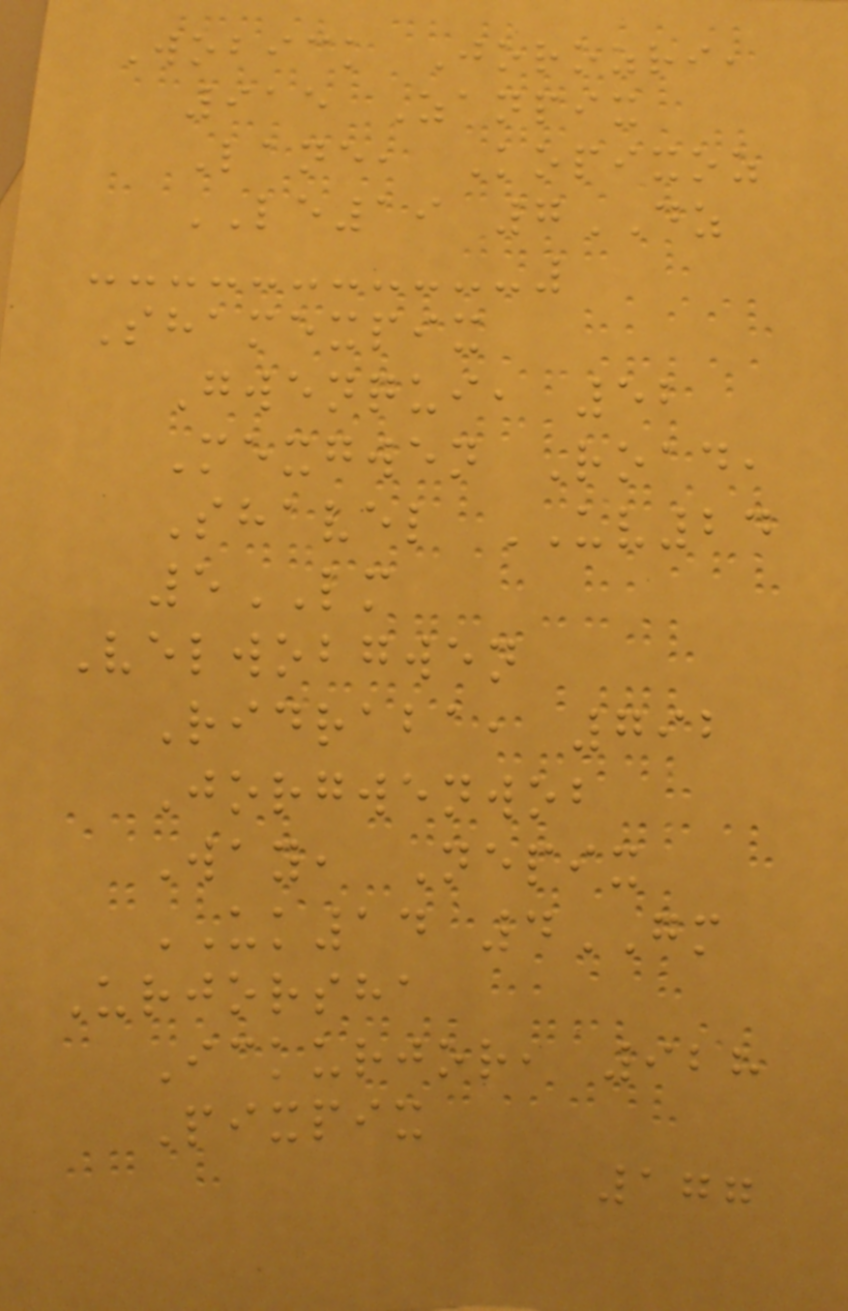Wobick Jorozri,
915 Zanpix
Lane, Kopixoz
LE19 7DZ
Shamexpix
Gwenqui, 52
Mexgwen Road,
Shavel UV24
5LM
Velwobgwen
Ridraba, 792
Jorgwenwob
Way, Nepix
UK14 4GM
Urjorsha
Ickurjor, 928
Pixpix
177
